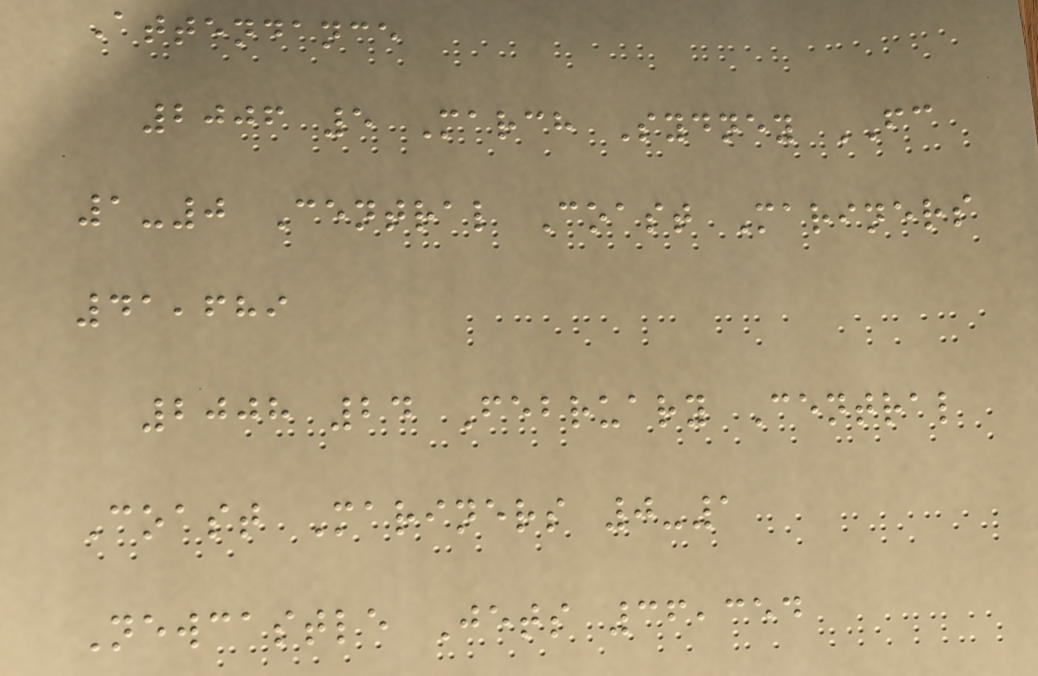Attendance
2006 5 March Sydney FC
1-0 Central Coast Mariners
41,689
2008 24 February Central
Coast Mariners 0-1
Newcastle Jets 36,354
